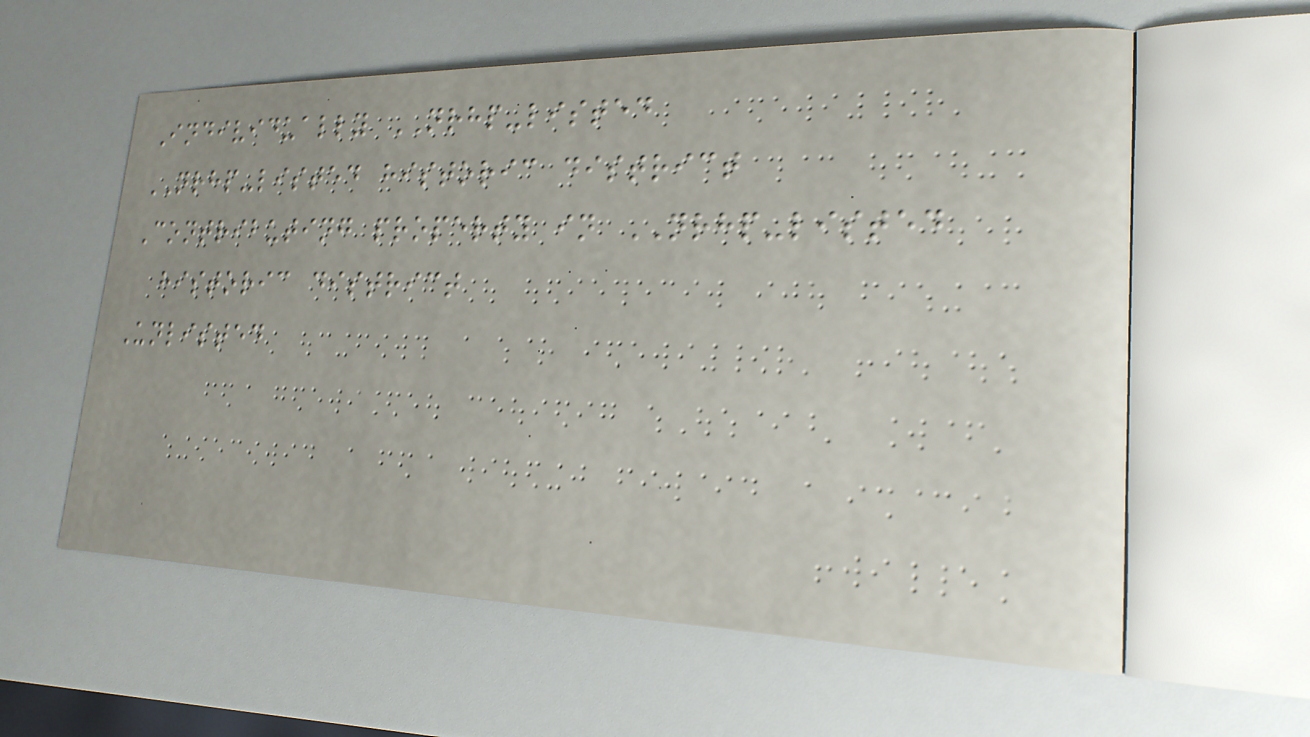Individually NRHP-listed
NRHP-listed historic district
Contributing property in NRHP-listed
historic district
Unlisted
